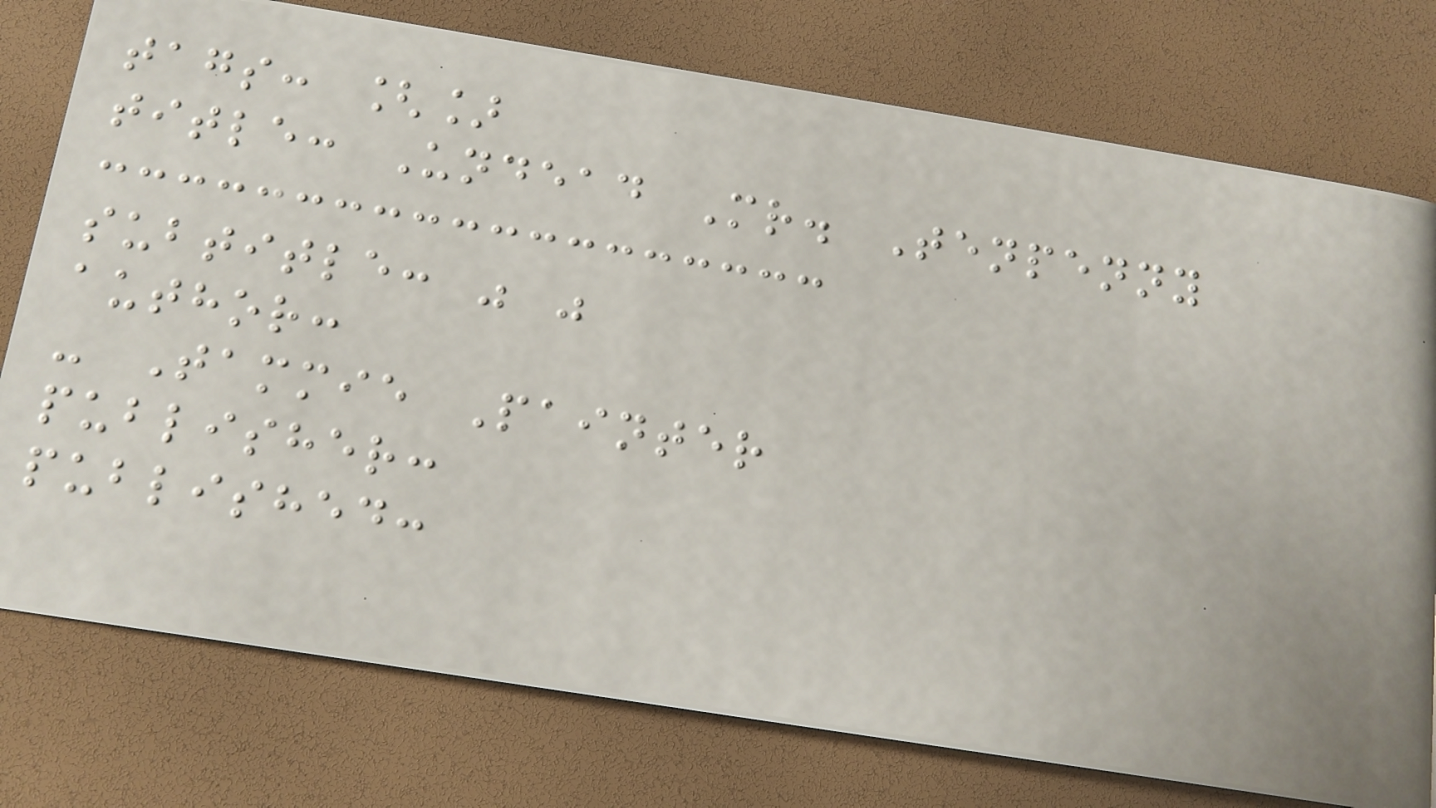tags: []
title: Undead Mr. Tenpenny
subtitle: " "
author:
- Tammie Painter
publisher:
published:
